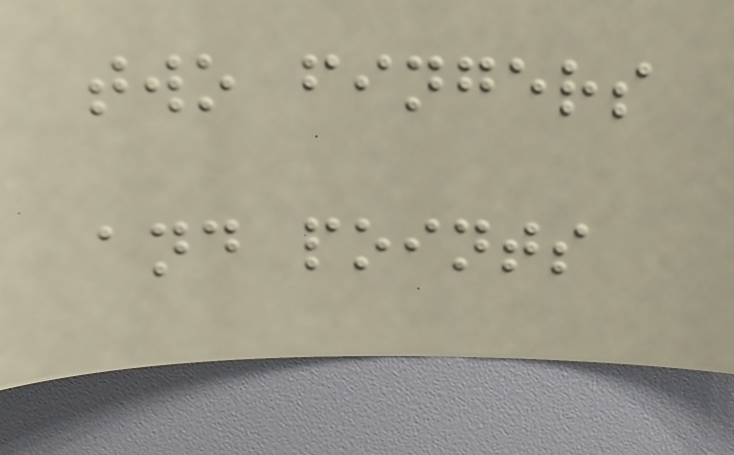two fingers
and points
